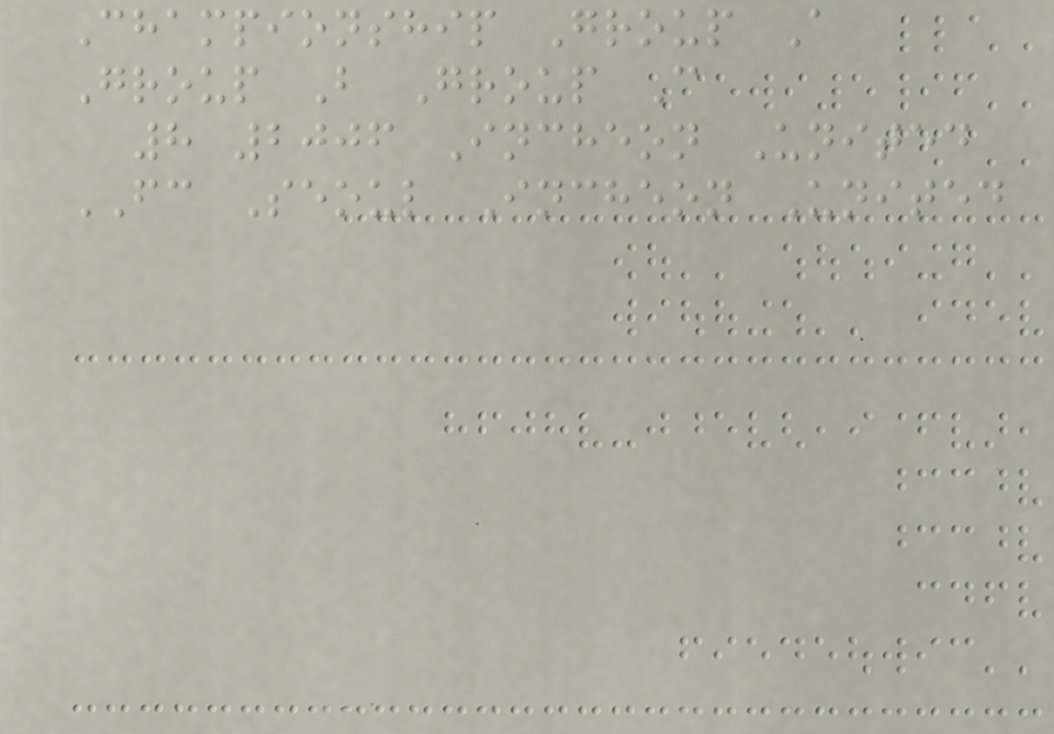Championship Group A
Group B Group C
8 2006 Incheon United
FC Seoul Incheon United
